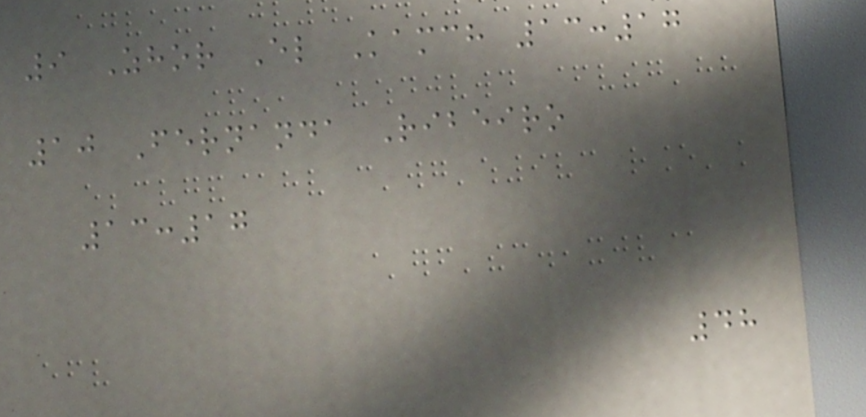9 Zhor El Kamch 13:17
10 Fernanda Ribeiro
13:17
48
